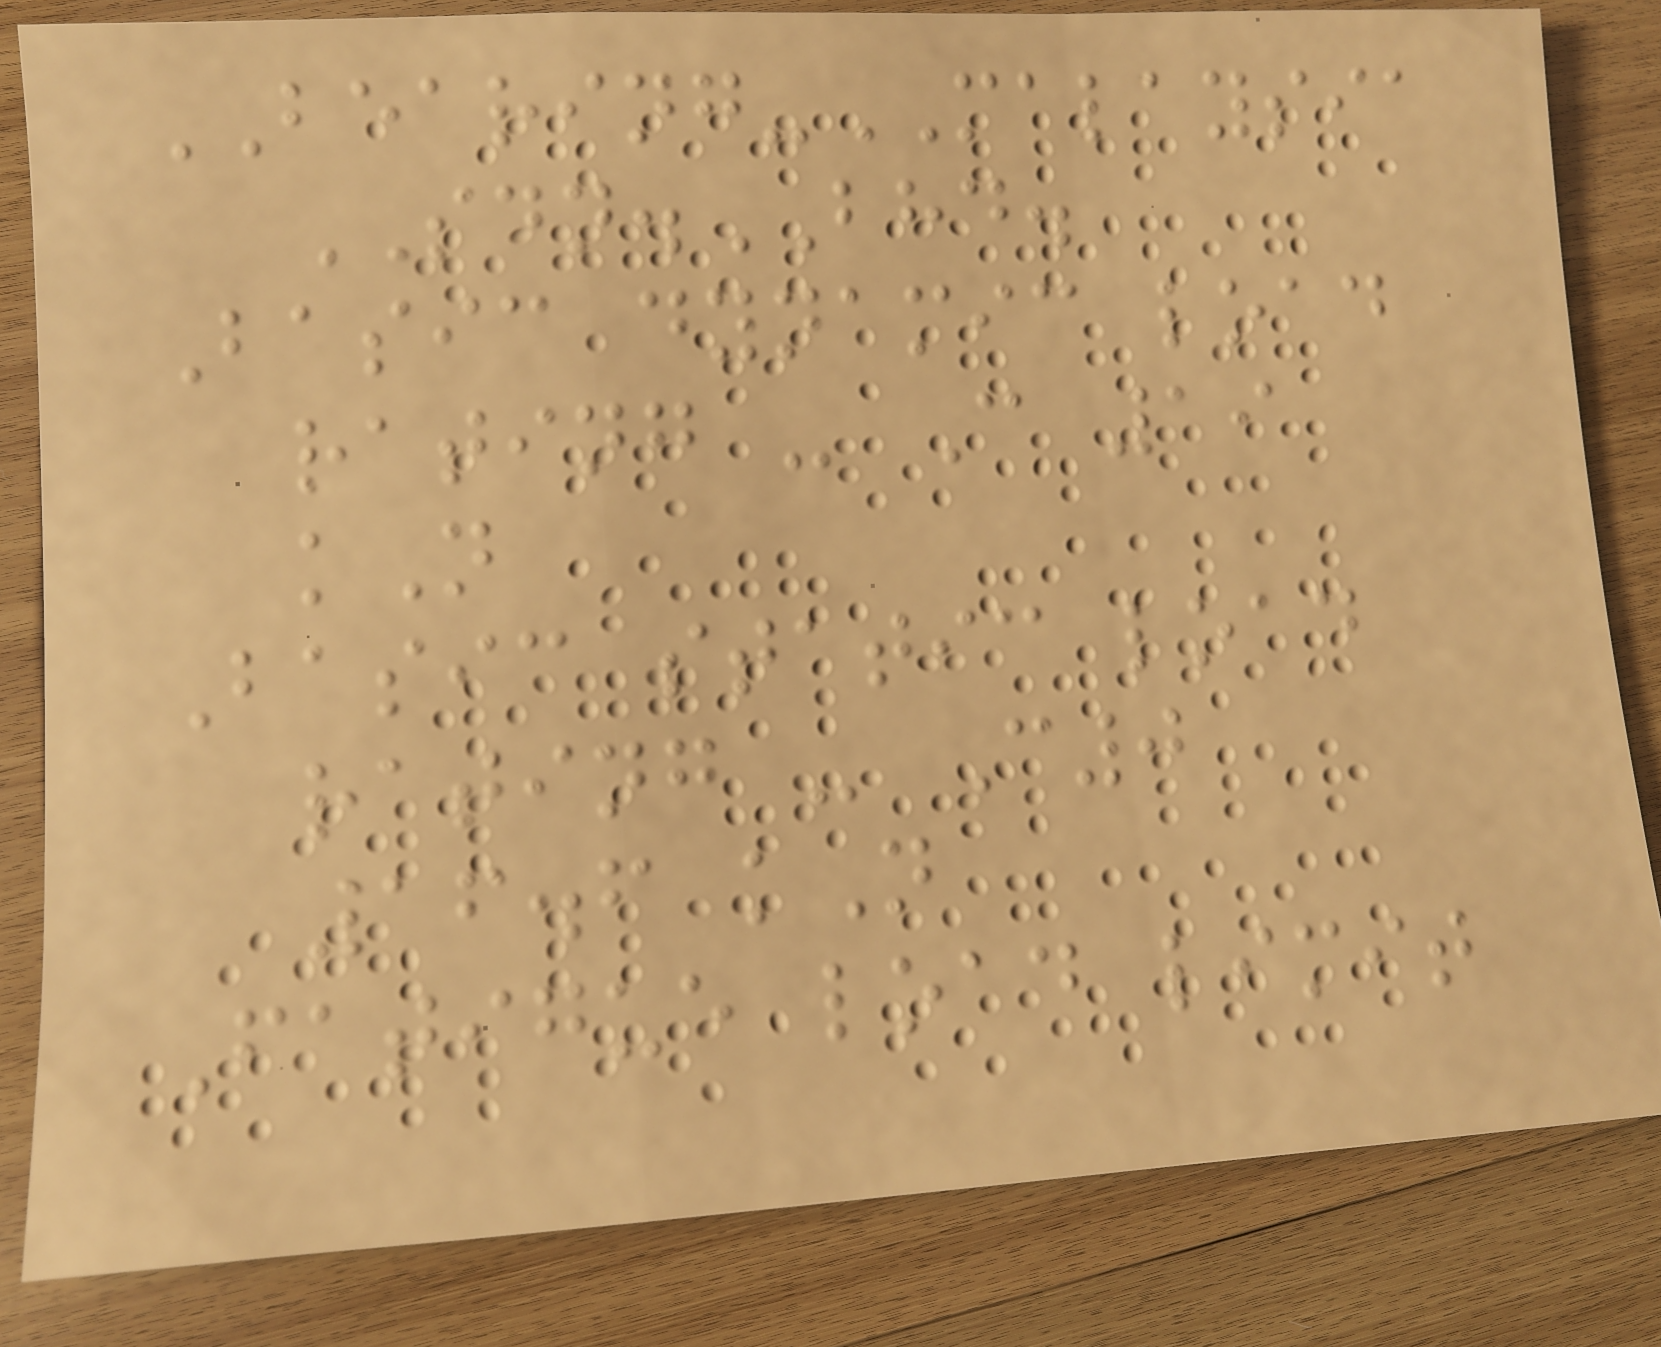BEARING-MALAYSIA
SDN.BHD.
Basic dynamic load
rating - C 19
kN
Basic static load
rating - C0
16.6 kN
Fatigue load limit
